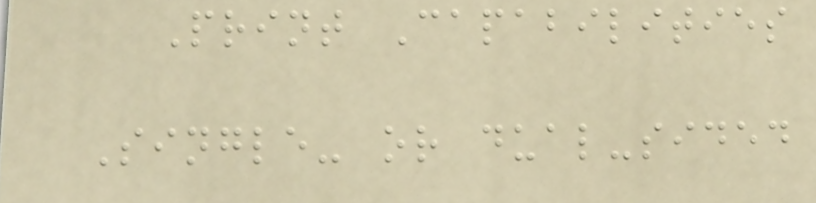Print Capabilities
Single- or dual-sided
